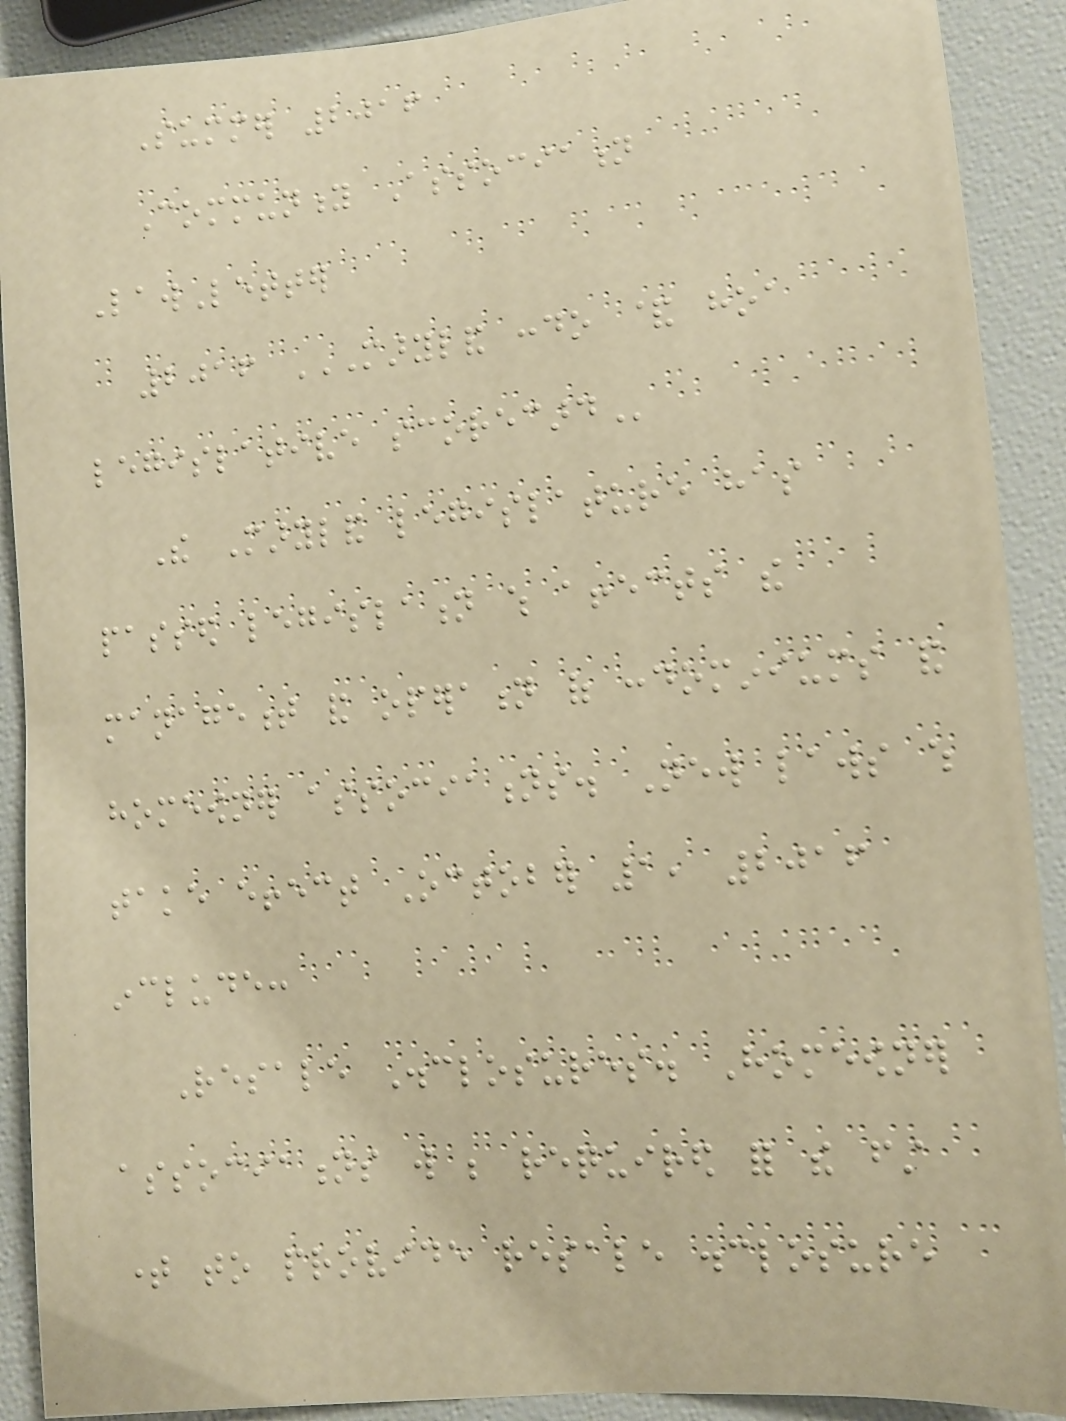Summer 2016
Community Association
LawLetter
2016 MARYLAND CONDO & HOA
LEGISLATIVE SCORECARD
The Maryland legislature has
passed legislation which affects the
management and operation of condominiums and
homeowner associations. New laws which
take effect October 1, 2016
include:
Resale Disclosures. Homeowner
associations will be required for the first
time to provide resale disclosure
